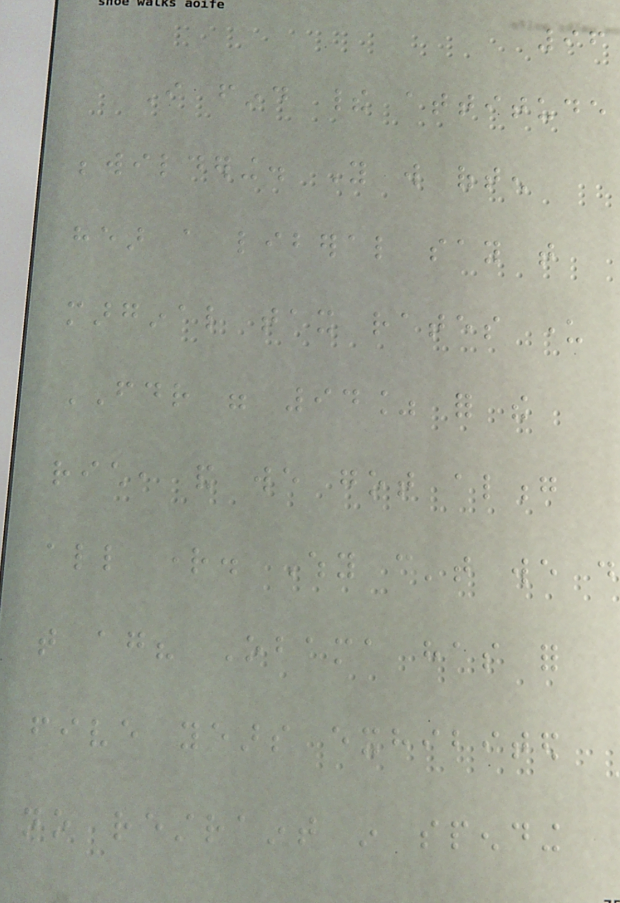96
I find their attitude
bewildering. You will often
hear a liberal say that
marginal tax rates under
FDR were 94% for the
rich, and we got along
all right. Why can't we do
that again? Obama has for
five years exhibited
no restraint in spending
